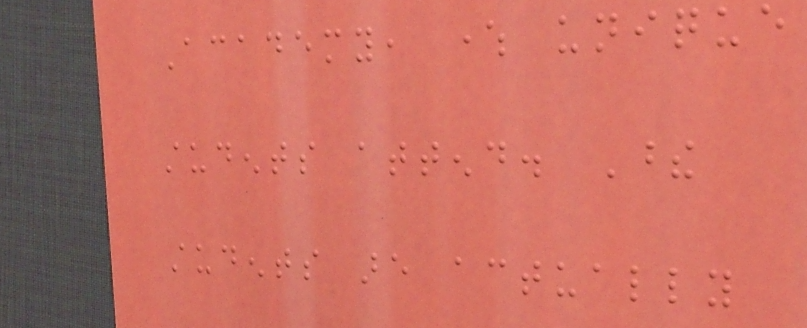Academy, where unique
students attend. These
students are actually
